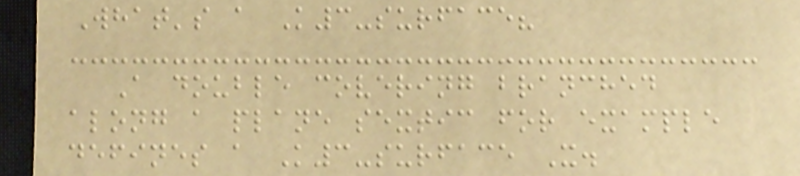What's a K3-surface?
A double covering branched
along a plane sextic for example
defines a K3-surface X.
